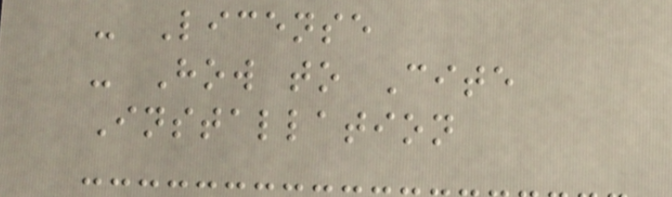- License
- How to Cite
Installation
